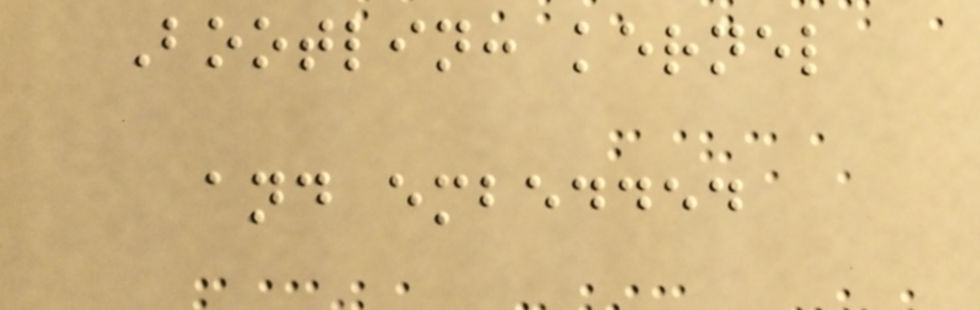Bootlin: kernel
and embedded
